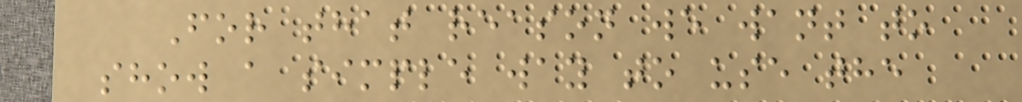For that reason we want to
show a simple way to use the
